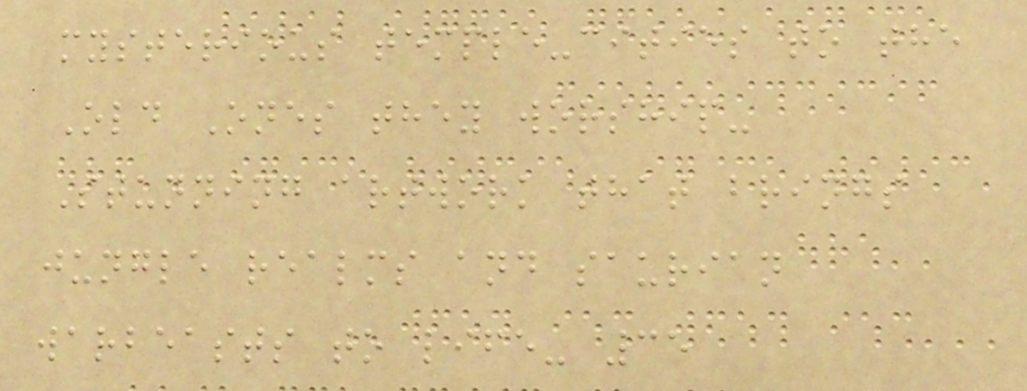mysterious temple-cities to the
Old Ones they worship-
Stunning artwork that brings
jungle realms and saurian
warbeasts to life- 35
